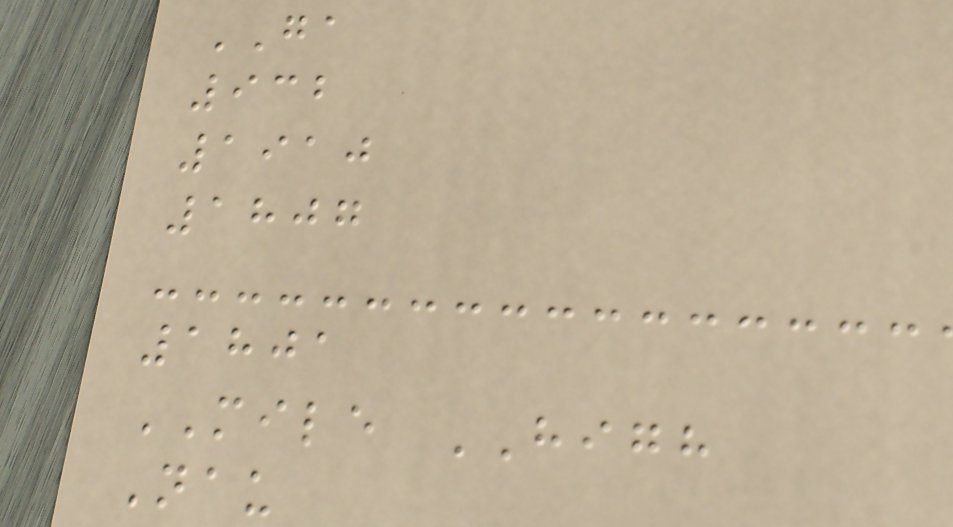GA
932
1910
1807
1801
MILE HIGH
Nau
